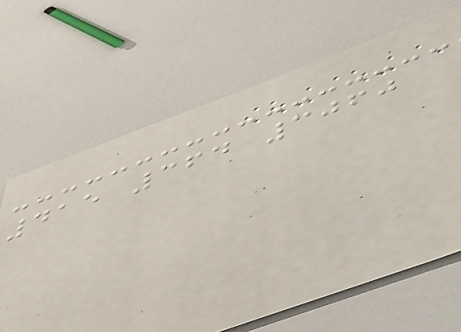415 364 3060
